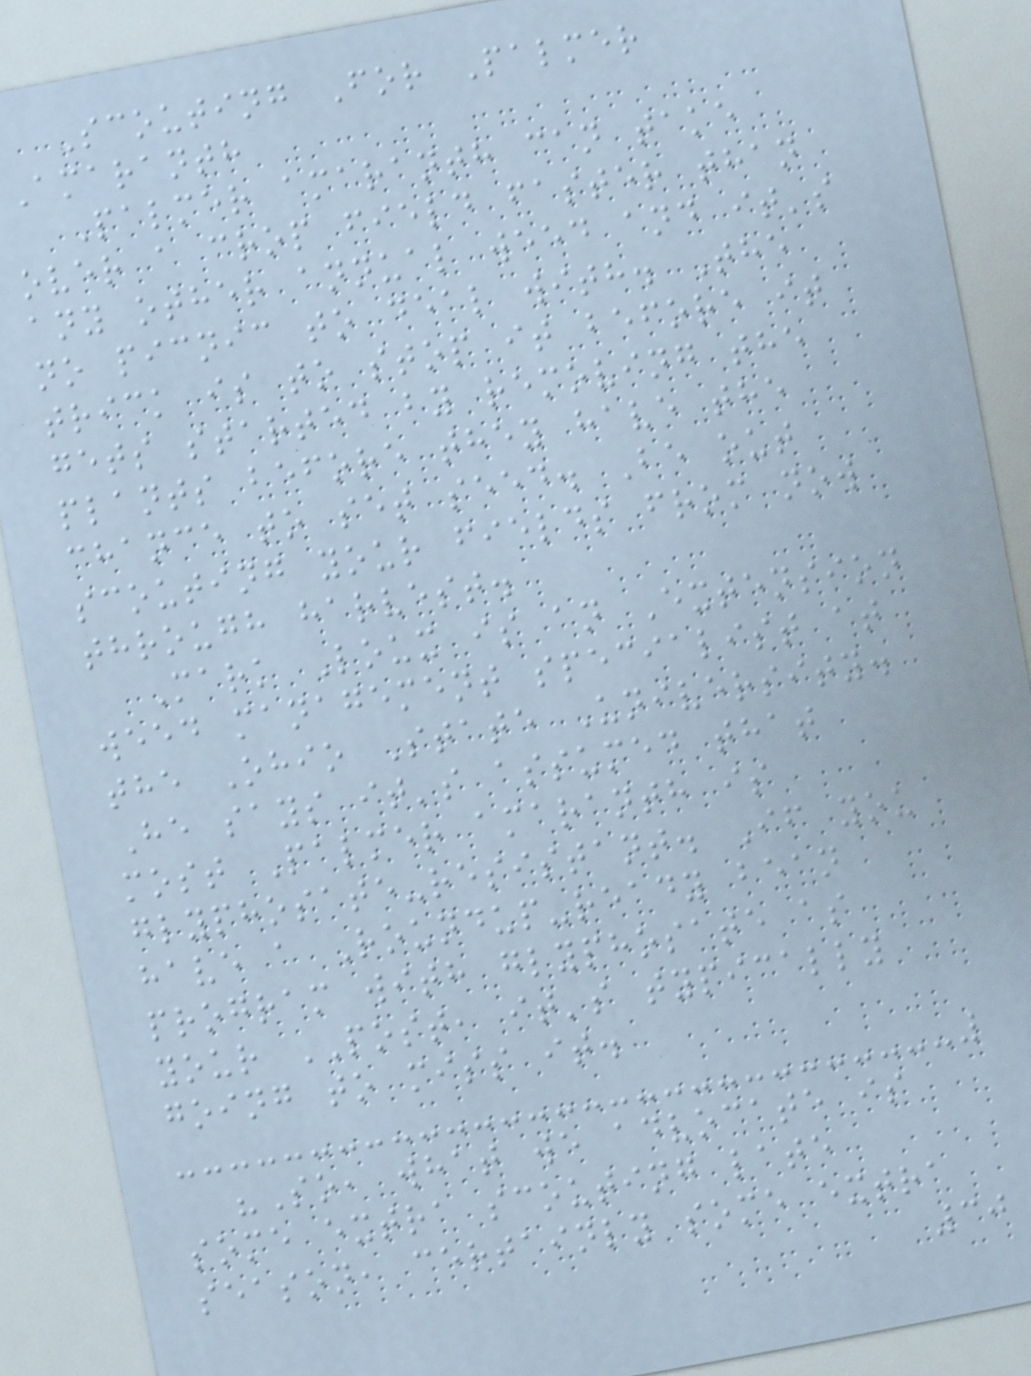Scouting For Palmer
Amaranth
Palmer amaranth can take
over a crop field faster than
any other annual weed and it's
no picnic to deal with. The
trick is to stop it before it
gets started by removing the
plants before they have the
chance to set seed. Be out
scouting your fields from now
through harvest.
Mark Loux is an Extension
weed management specialist at
the Ohio State University.
He says it's assumed that
most Palmer amaranth is
glyphosate-resistant. If you
have a Roundup-ready bean
program with glyphosate as
your POST, it's typically
going to miss it.
"So, what we advocate is
some extra scouting late
season, certainly some extra
30
